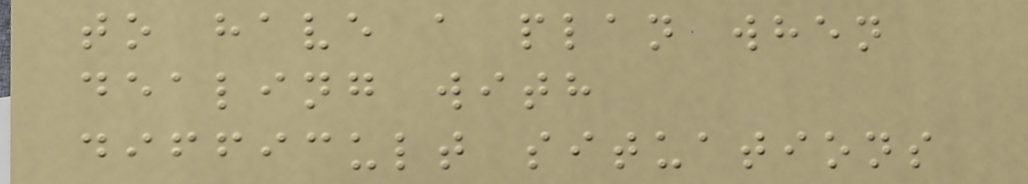to have a plan when
dealing with
difficult situations
